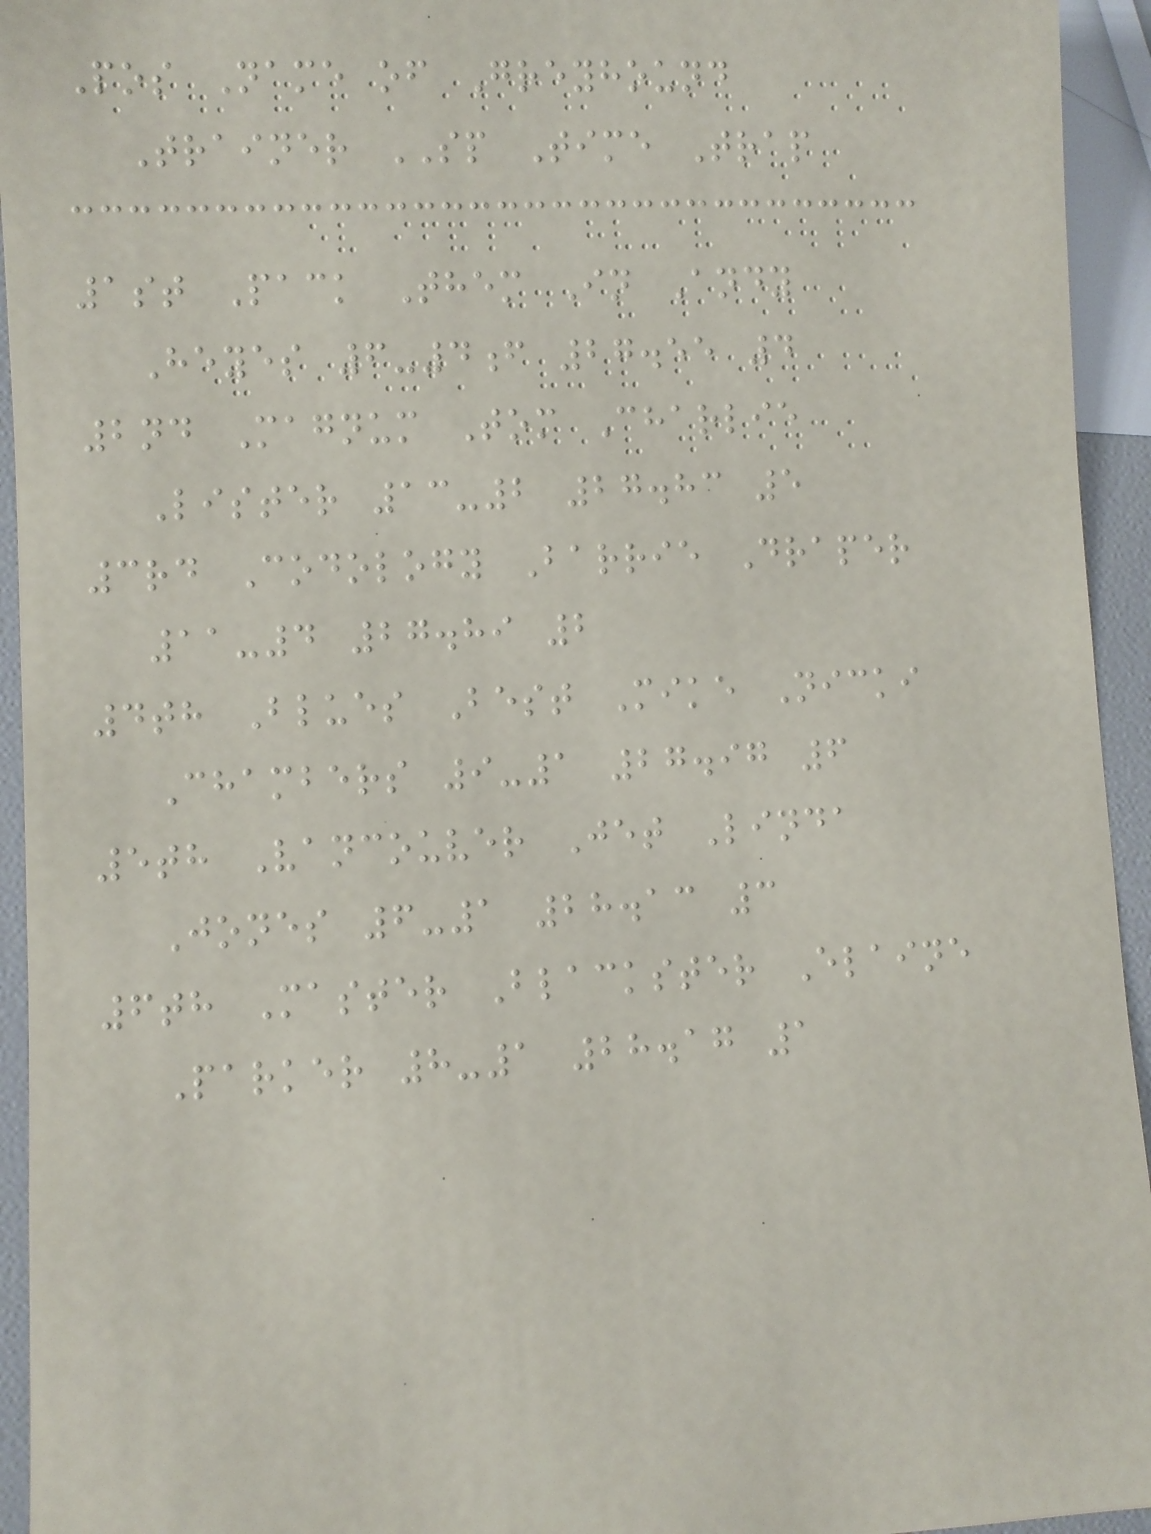Pos Name of Greyhound
Trainer SP Time Trap
1st Pack Them In Andy
Heyes 6-4f 27.55 4
2nd Magnum Tom Charlie
Lister 13-2 27.83 5
3rd Codology Barrie Draper
11-4 27.89 2
4th Blues Best Mike Nicki
Chambers 9-1 27.97 6
5th Vancouver Jet Linda
Jones 6-1 28.13 3
6th Master Blackster Elaine
Parker 8-1 28.17 1
